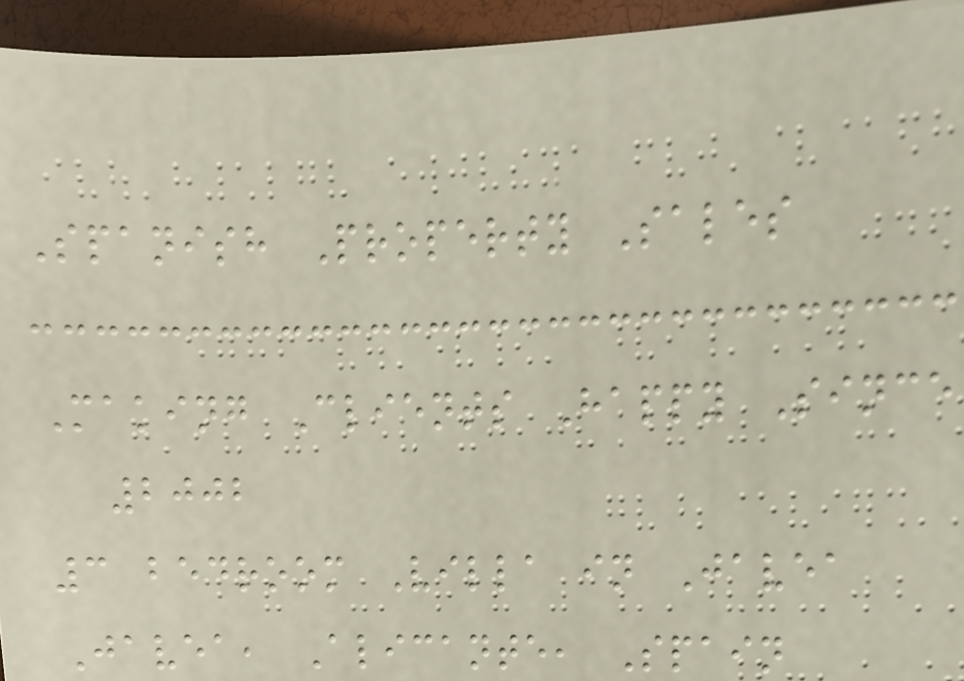Spanish Property Sales
Making Clients Happy Since
2002
3 bedroom Villa in Javea
Javea, Alicante, Spain
